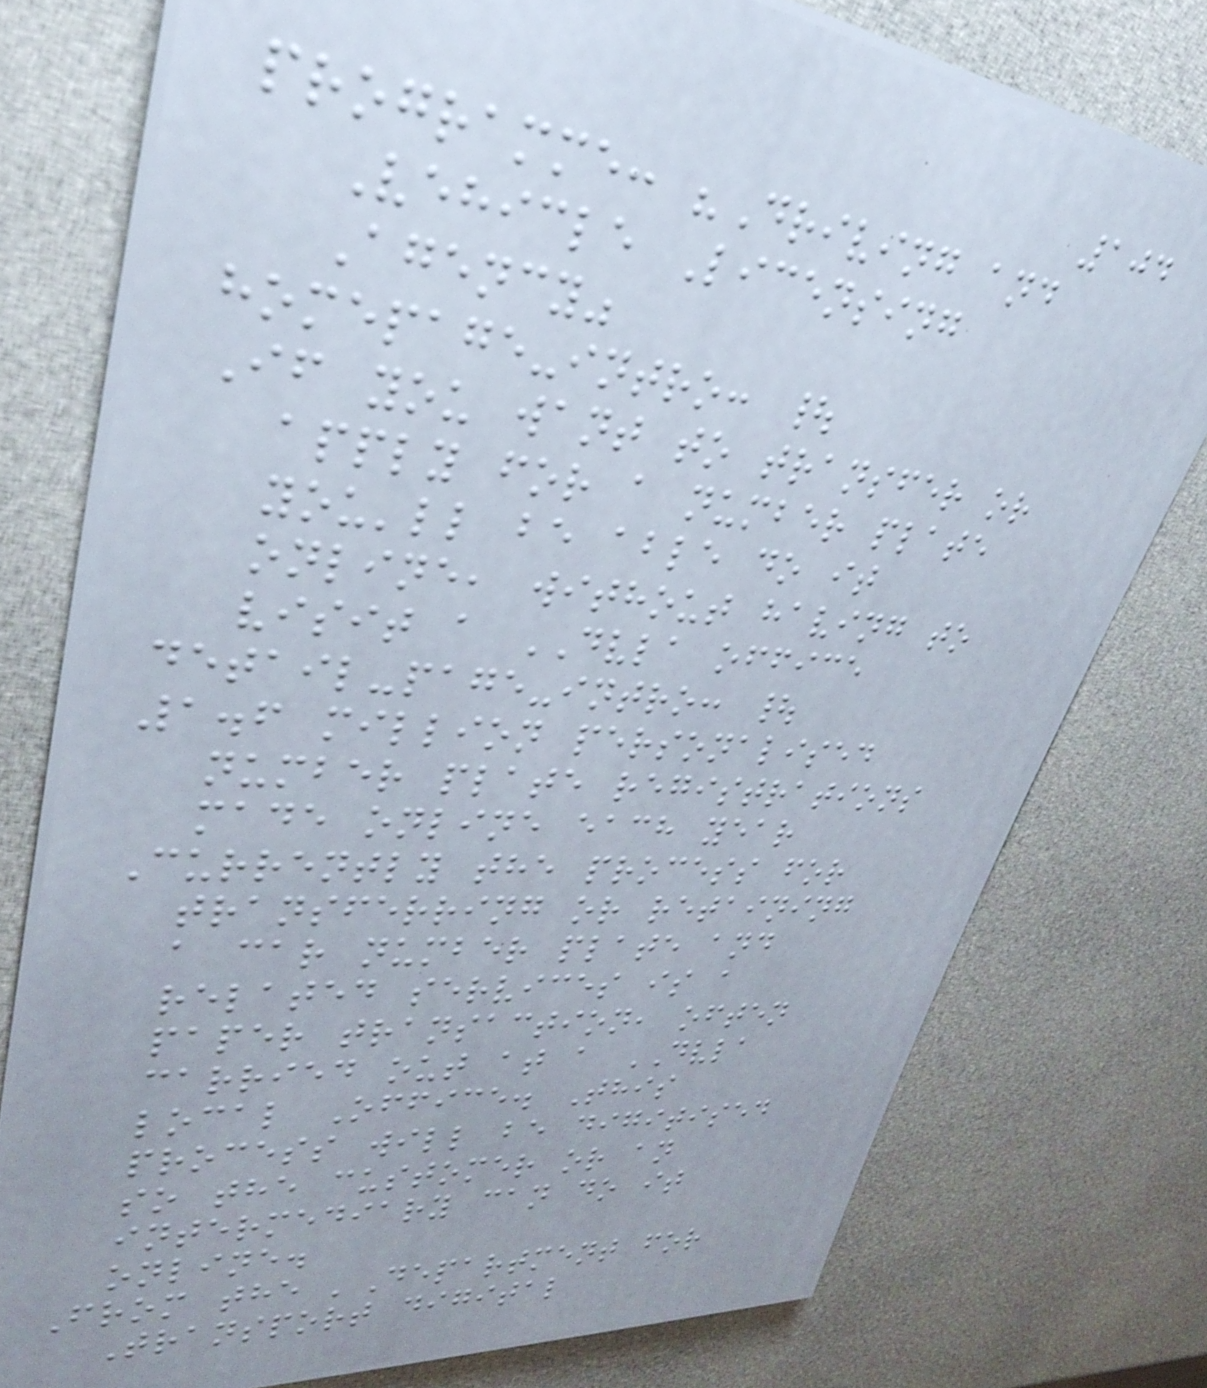104
programme: "Driving and
Vehicle Licensing
Agency"
homepage-intro: |
If you want to transfer or
apply for a number plate
you'll be able do it
online, without having to
visit a DVLA office
detail-page-intro: |
1.6 million personalised
number plate registrations
made online each year
Currently the process for
transferring or retaining
a car number plate and
related services is a
paper transaction, often
carried out at a DVLA
local Office. This
process will be digitised
so the customer or an
intermediary can do it
online.
From the 'Department for
Transport digital
